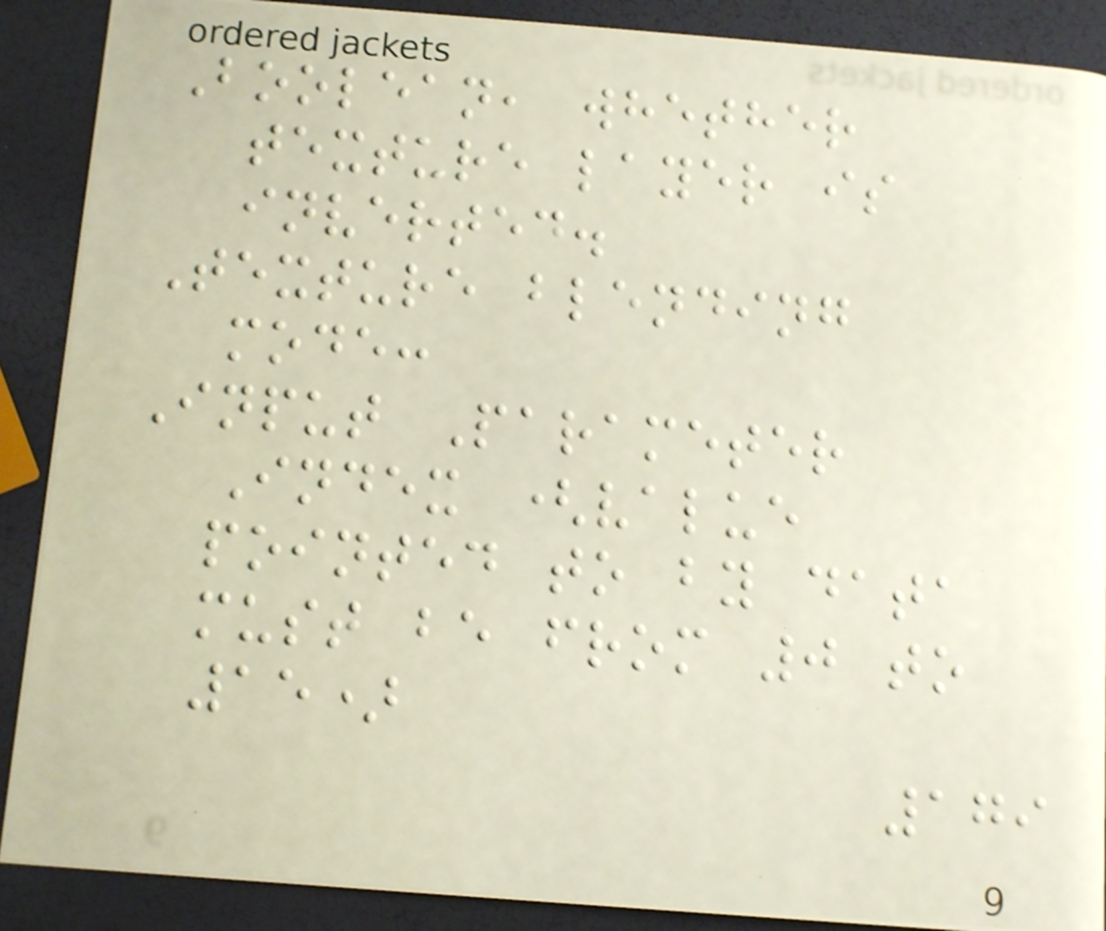Boolean, whether
texture layer is
inverted.
Texture blending
mode:
Input Parameter
Index (value
pointed to by data
must be from 0 to
15)
179
